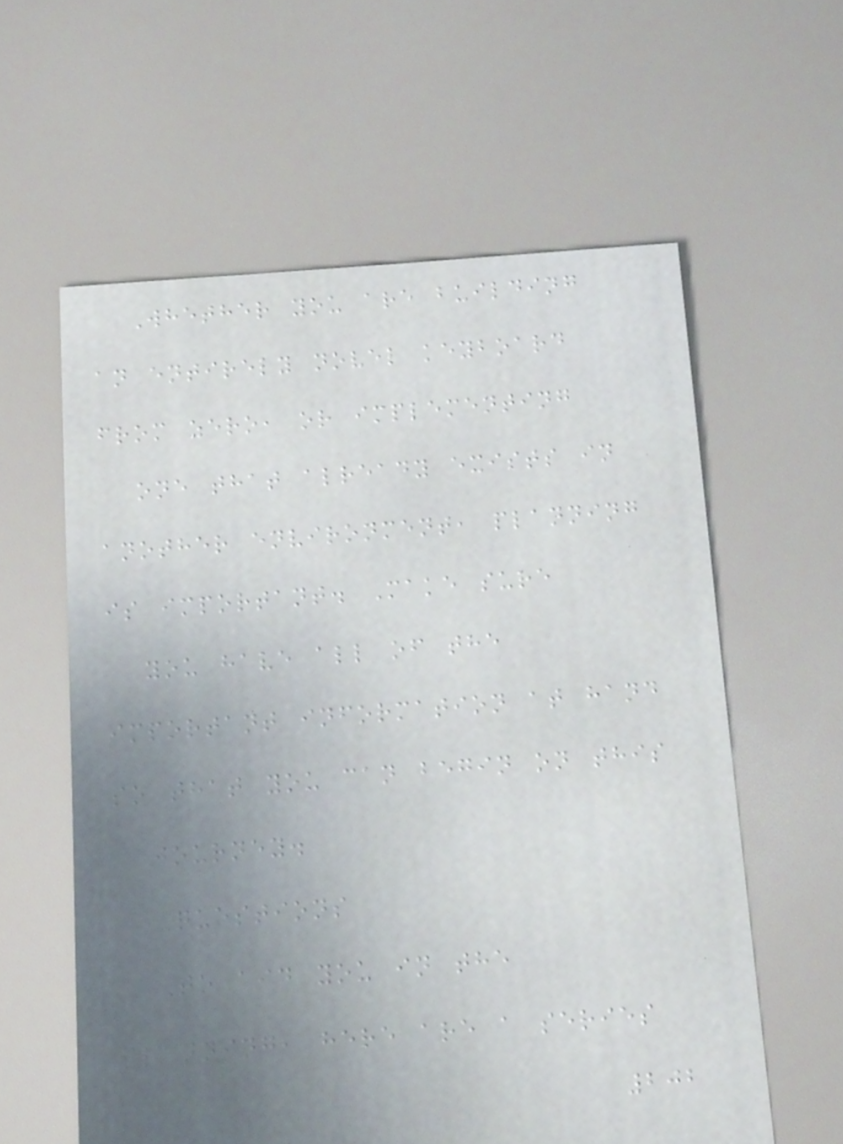Whether you are building
an entirely novel keyboard
from zero, or implementing
one that already exists in
another environment, planning
is important. Make sure
you have all of the
important information at hand
so that you can begin on this
journey.
Questions
To aid you in the
planning, here are a series
202
